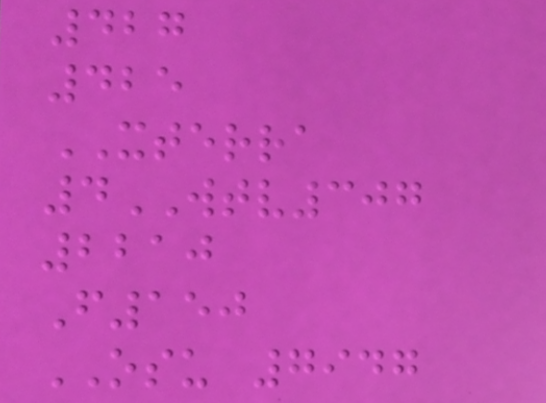427
425
XTERRA
4WTV307
2210
F150
OSU 7947
